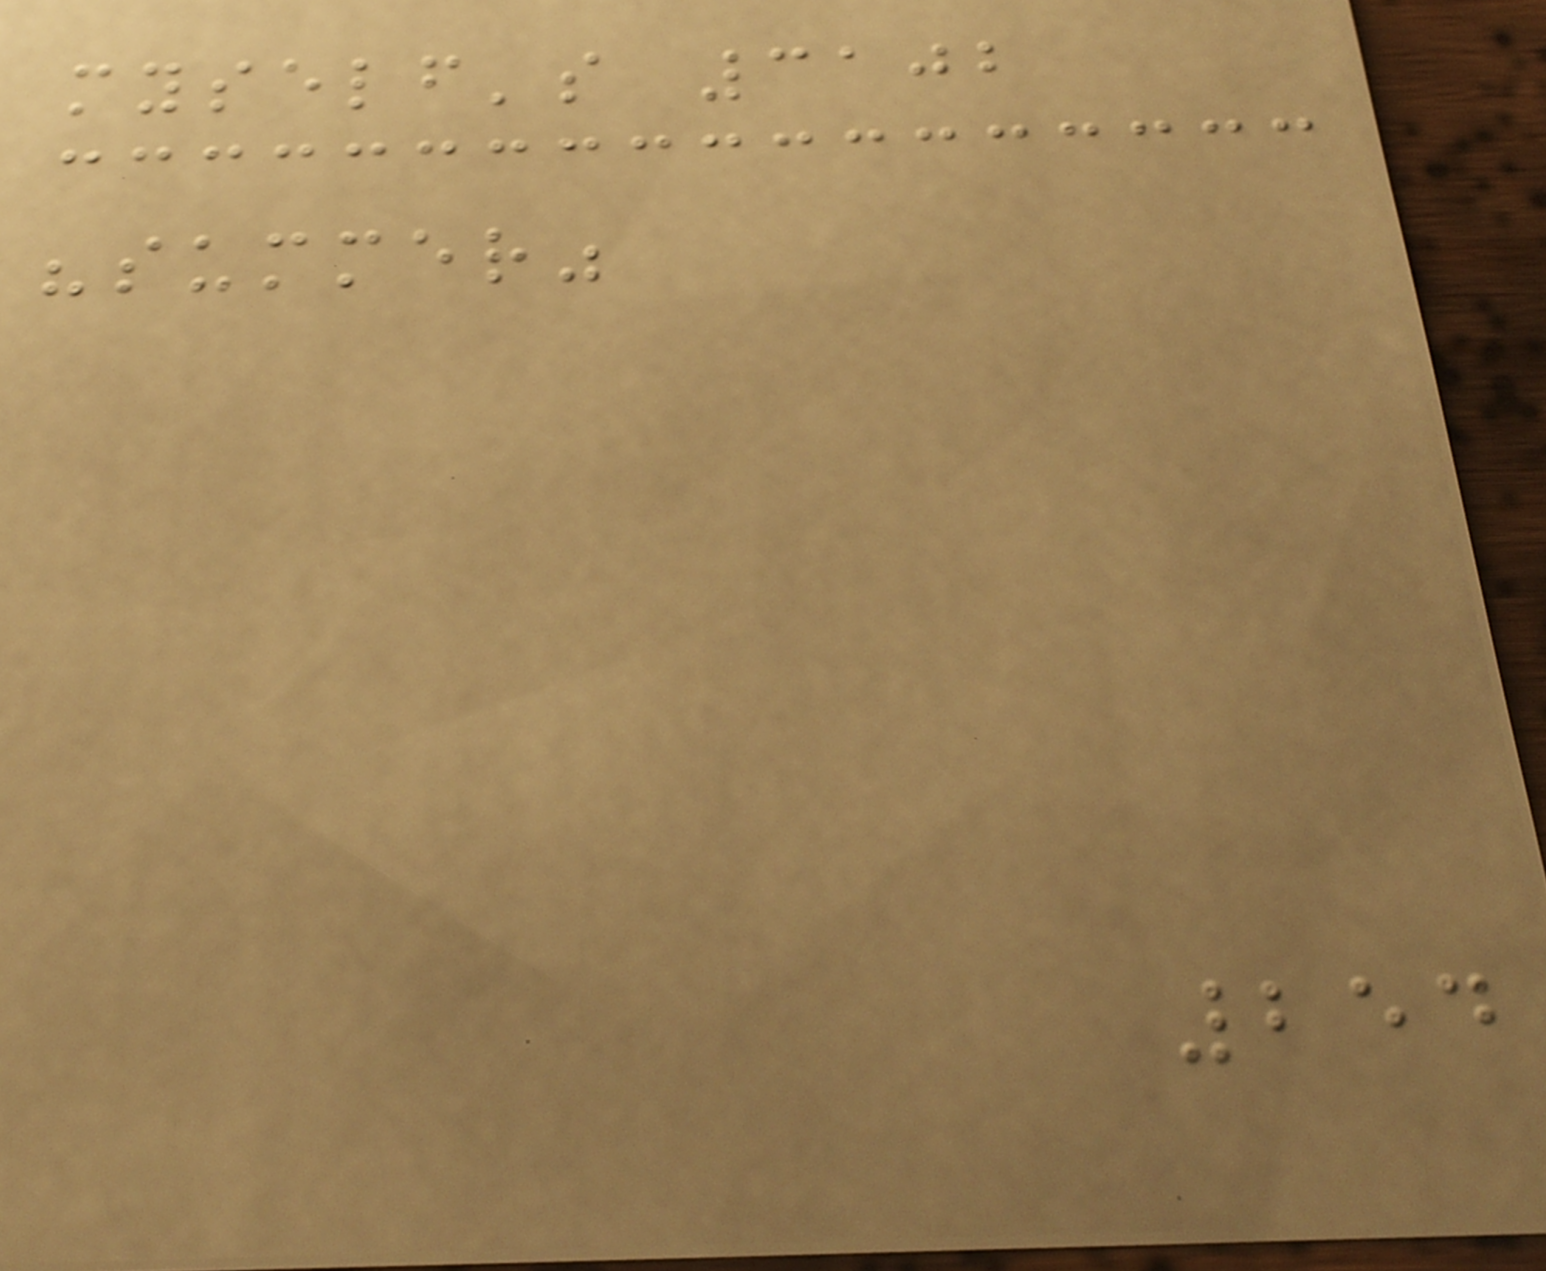myself's 3102
"summer"
254
